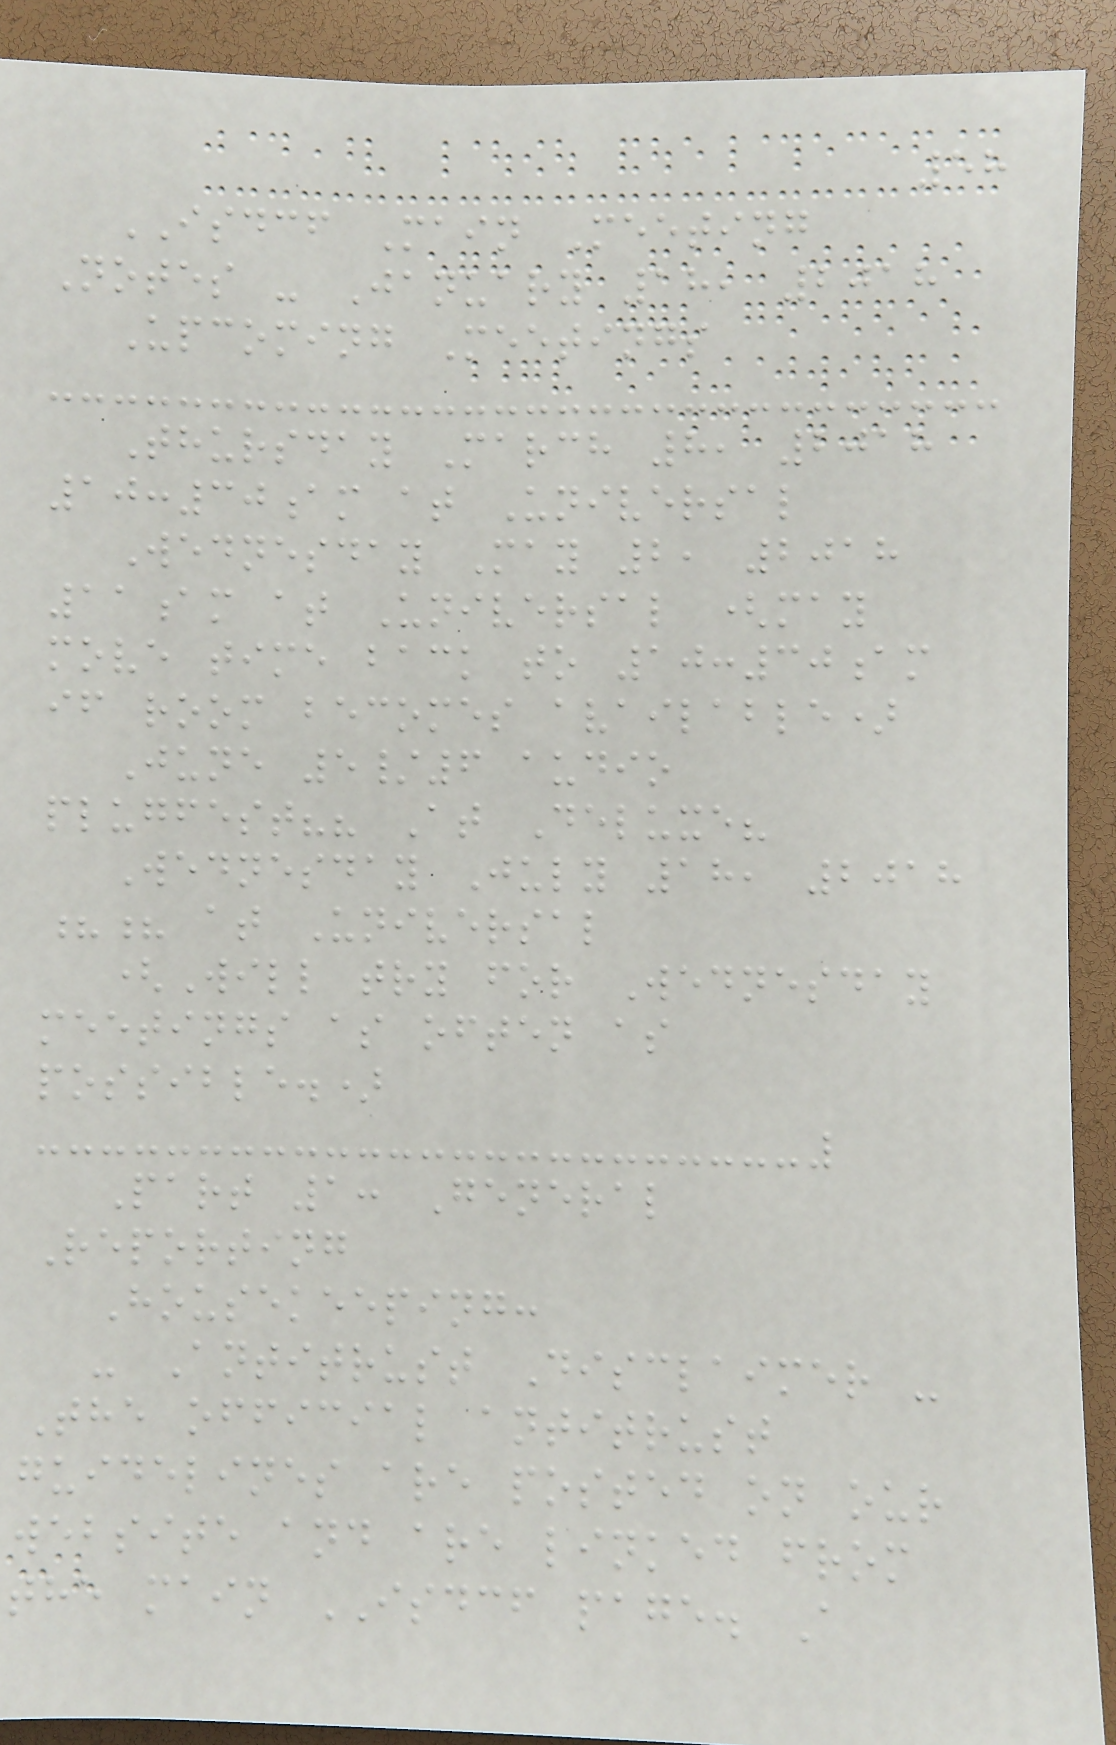58
ISDCF Main Meeting
Notes - January 18, 2018
Upcoming Meetings
Thursday March 8, 2018
10:30am at Universal
Wednesday May 2, 2018
11am at Universal (may
move time back to 10:30am
if room becomes available)
June 5/6 audio
plugfest?? At Deluxe?
Wednesday July 18, 2018
?? at Universal
(Will try for Wednesday
meetings as often as
possible.)
Part 1: General
Reporting
Housekeeping:
- Antitrust Disclaimer -
The official antitrust
guidelines are posted on our
website and are linked from
the main ISDCF page. A
